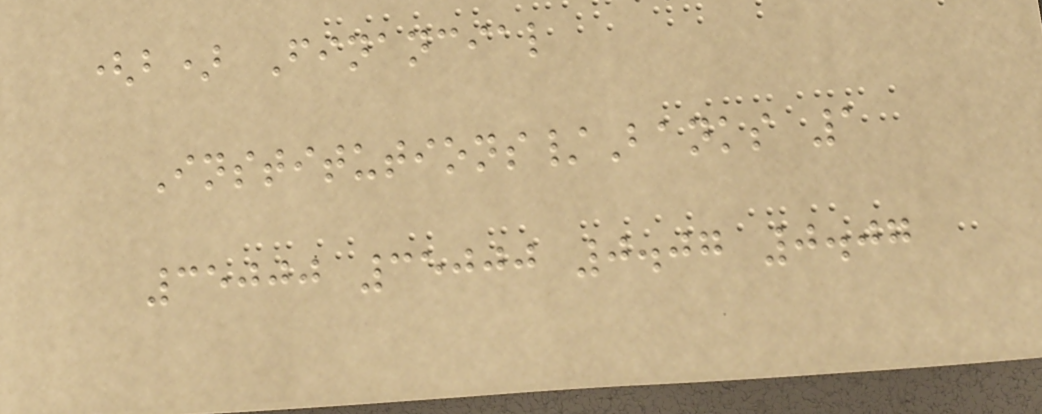(b) Financial
Institutions/Banks 1
35000 35000 0.07 0.07
